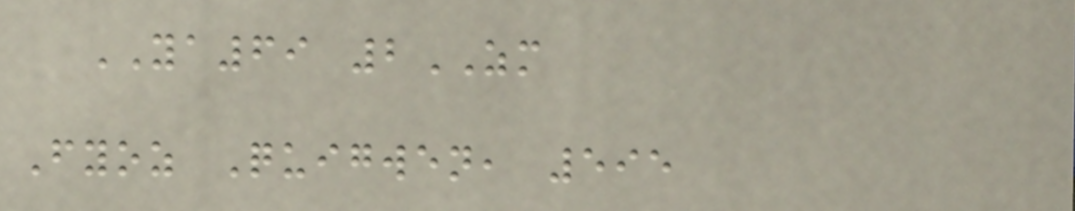YA69 2ZM
Fyoz Quigwen, 595
